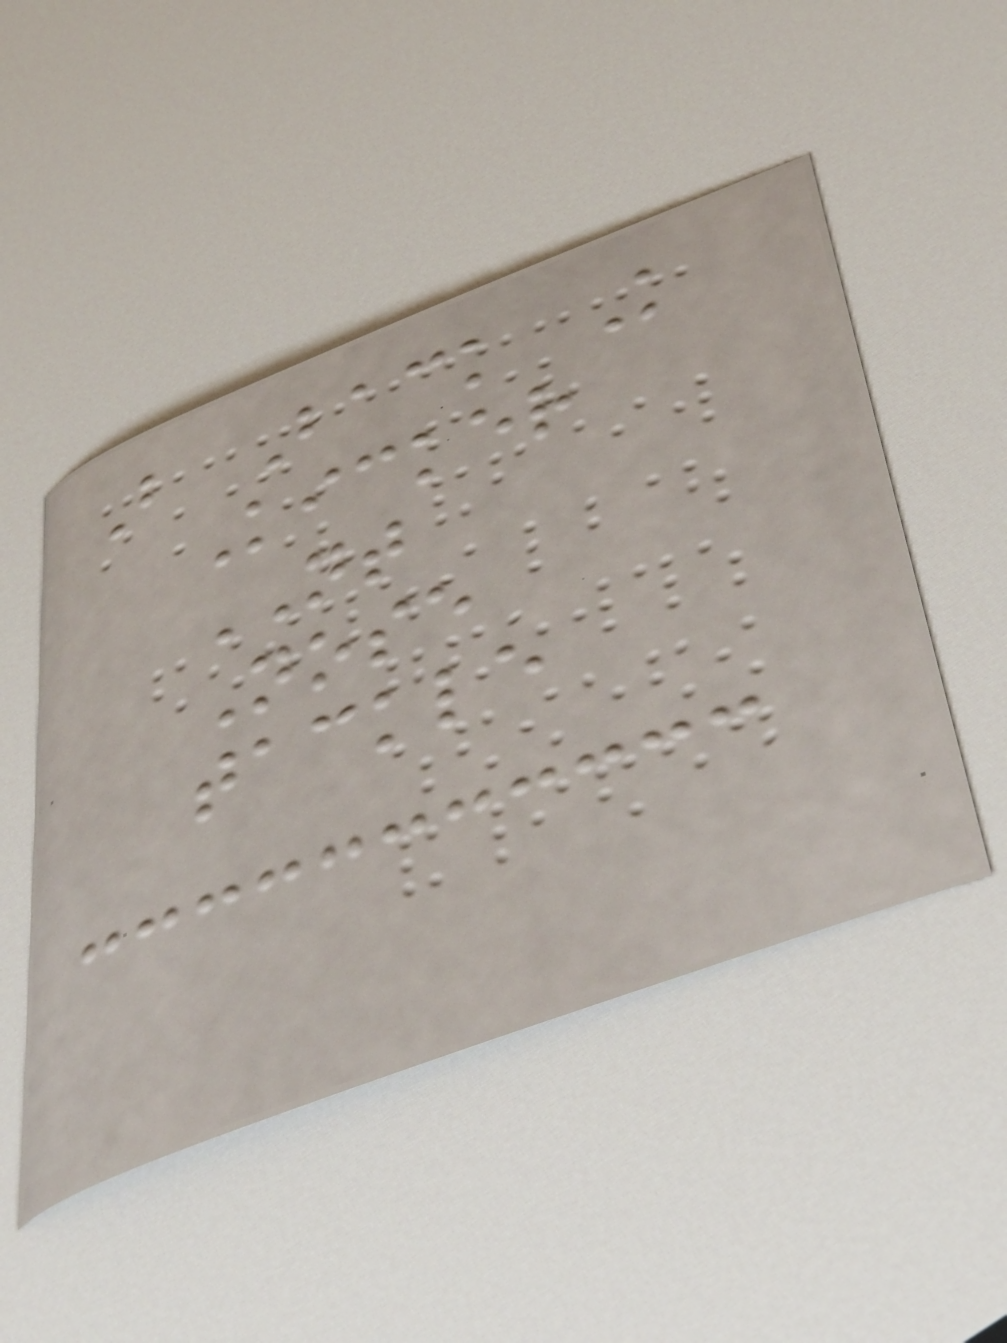B Back K
Kicker
NT
Nose
tackle
